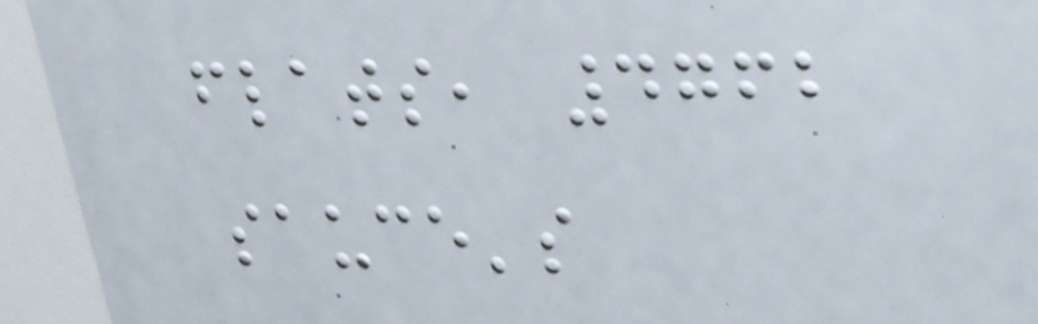flats, 4762
sauce's
